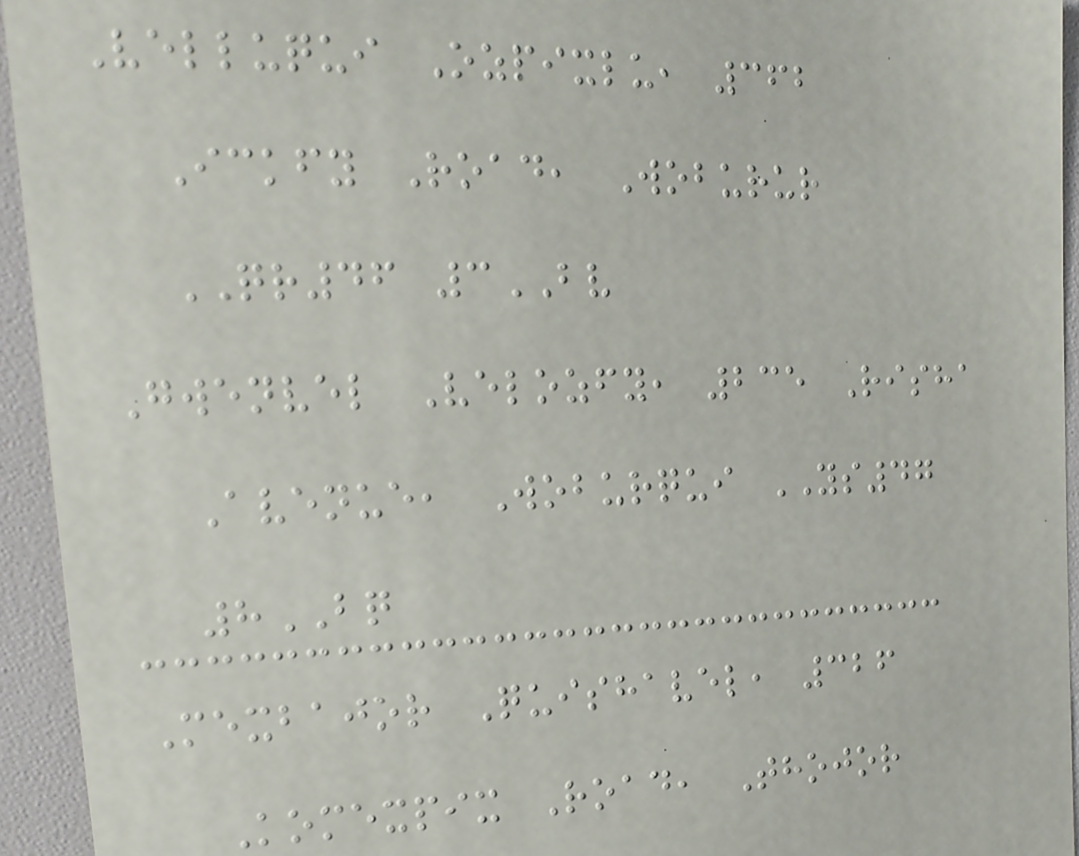Velluqui Ozpixlu, 362
Ickfy Road, Woburur
QR46 3BV
Gwenvel Velozfy, 235 Risha
Avenue, Woburqui YS47
8BQ
Mexbajor Quishavel, 326
Komexpix Road, Thojor
